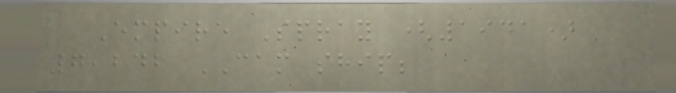Empire Spray (1941)
7,242 CAM ship;
